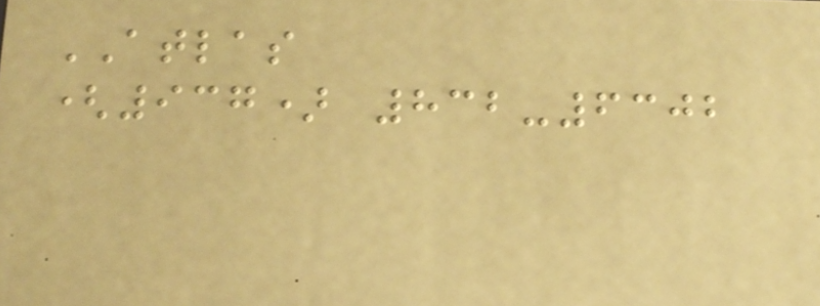ATLAS
(937) 832-6302
